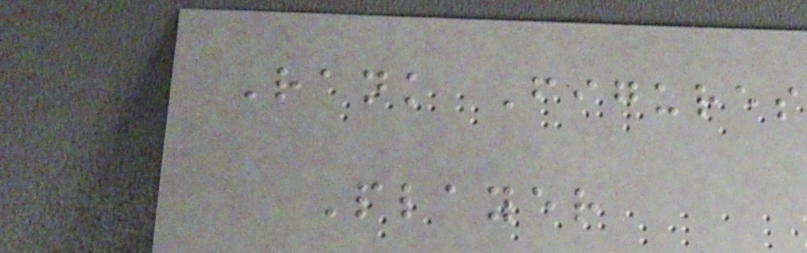Rank Figures
Player
